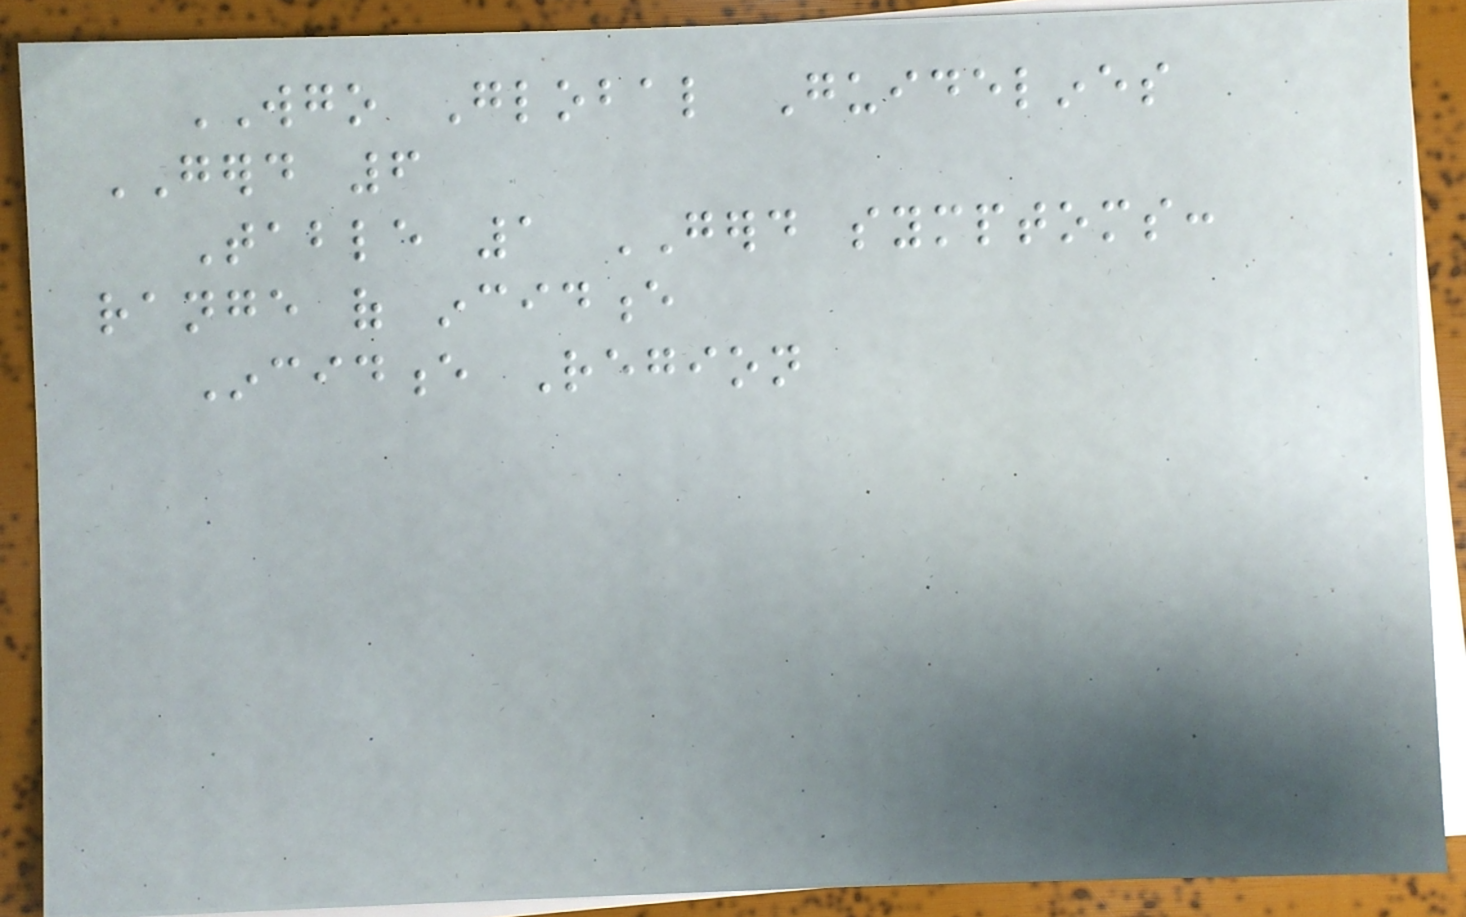WGO Global Guidelines
GERD 6
Table 1 GERD symptoms:
range of incidence
Incidence Region
